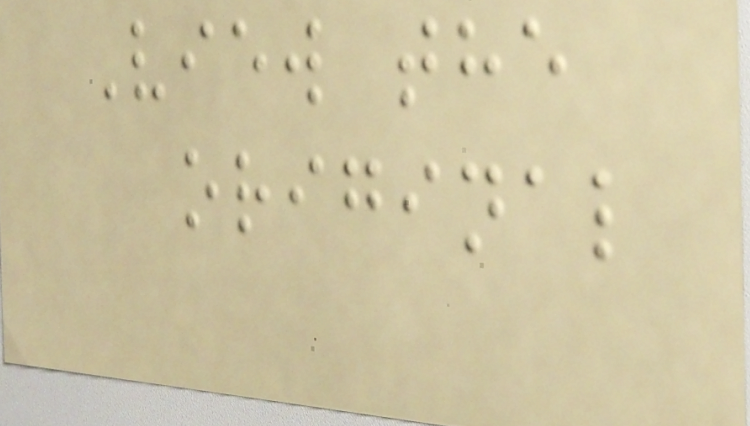View the
original
